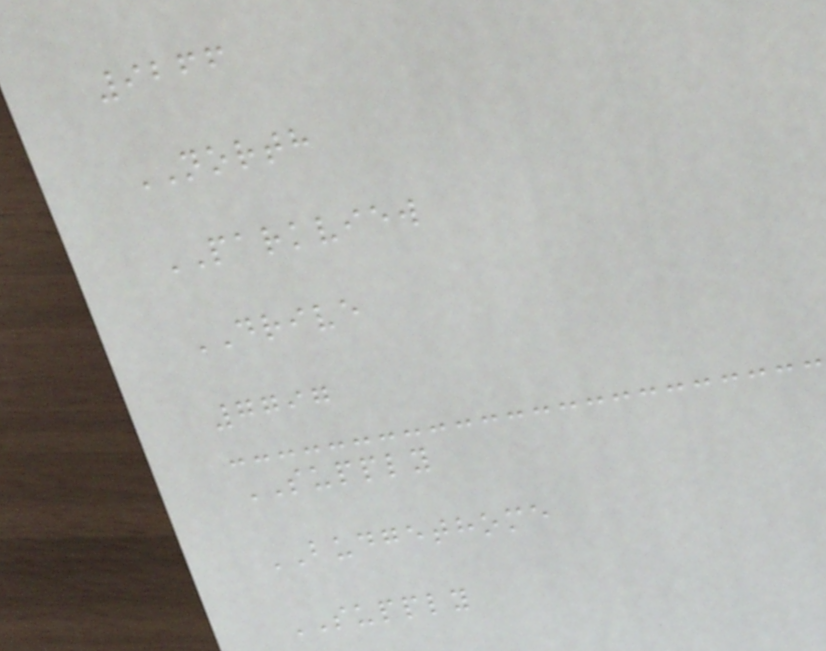9266
NORTH
PARKVIEW
DRIVE
7797
SUPPLY
BUDGETHOME
SUPPLY
